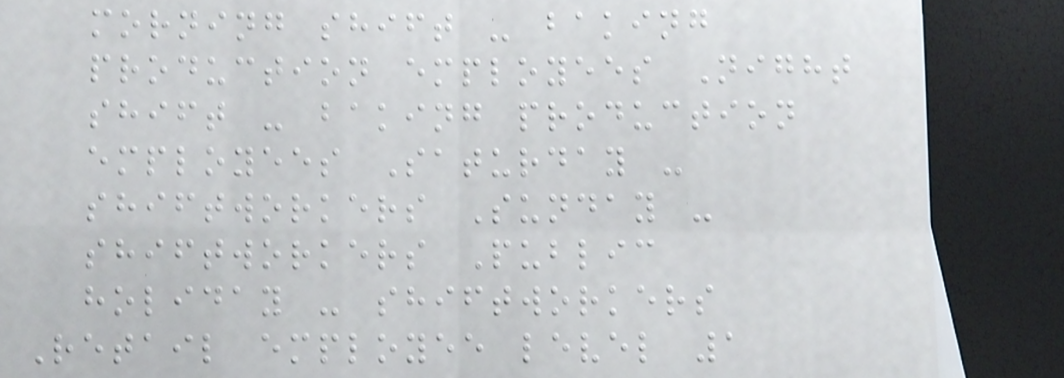morning shift - baking
production employees Night
shift - baking production
employees Saturday -
shiftworkers Sunday -
shiftworkers Public
holiday - shiftworkers
Retail employee level 1
